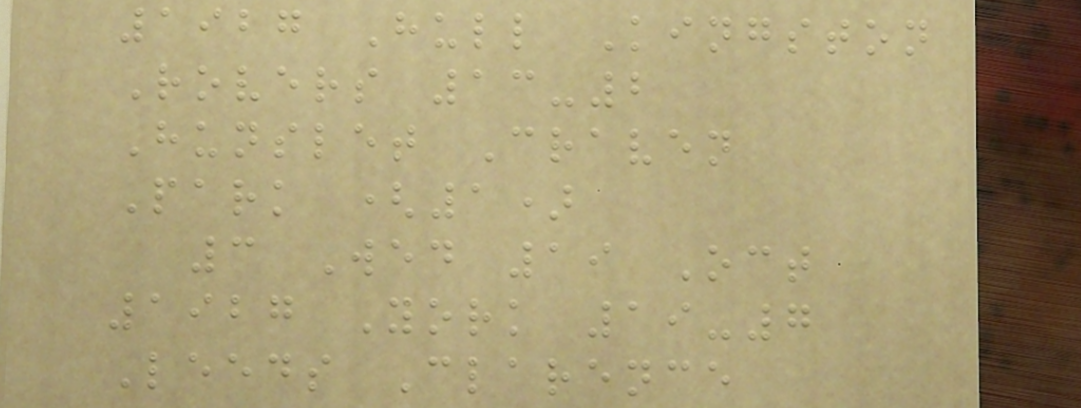1927 Hull Kingston
Rovers 13-2
Hunslet Craven
Park (1)
3 Wed 19 Oct
1927 York 19-7
Leeds Clarence
